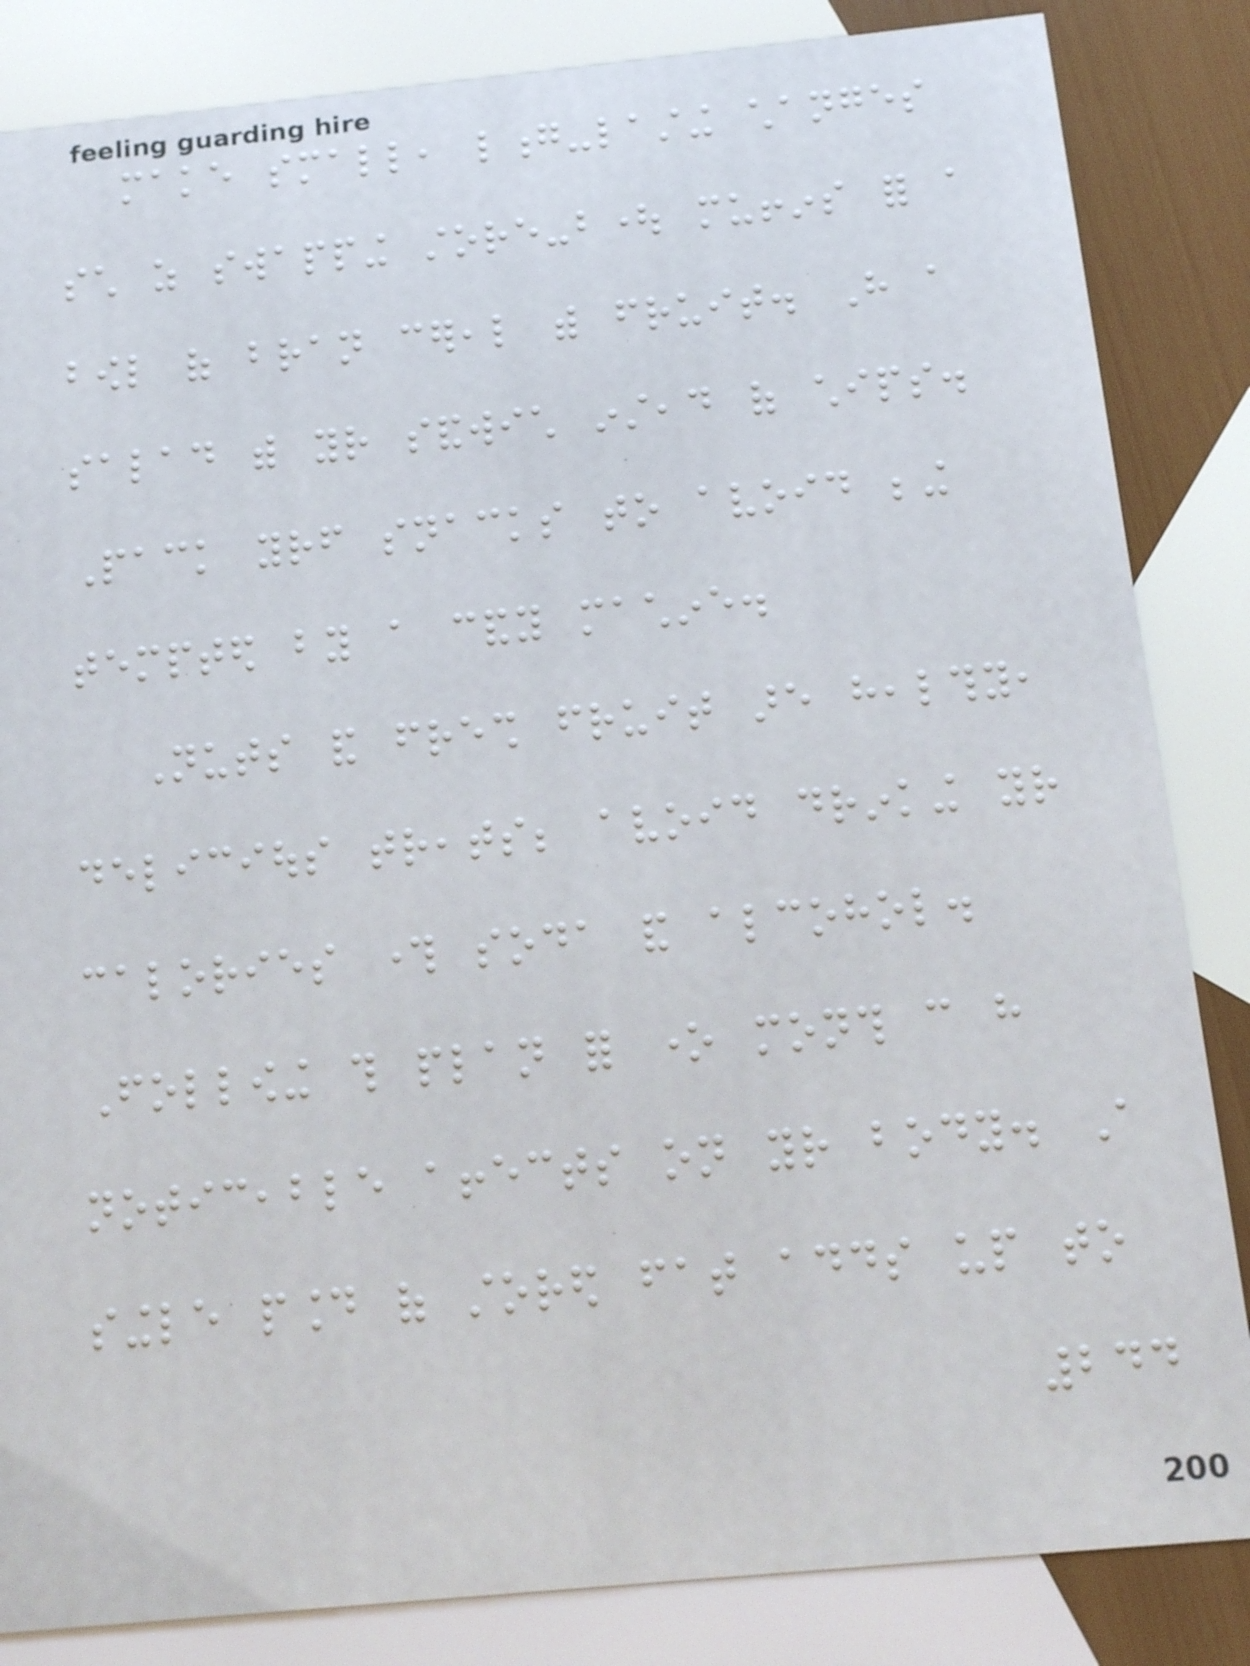make small, long-lasting changes
such as swapping store-bought muffins for a
bowl of bran cereal with fruit. Have a
salad with your sandwich instead of chips.
Pack yourself snacks to avoid being
tempted by a candy machine.
Nuts and fresh fruit are healthy,
delicious treats; avoid drinking your
calories through soda and alcohol.
Following this plan for one month can have
noticeable affects on your body. A
single pound of stored fat adds up to
244
